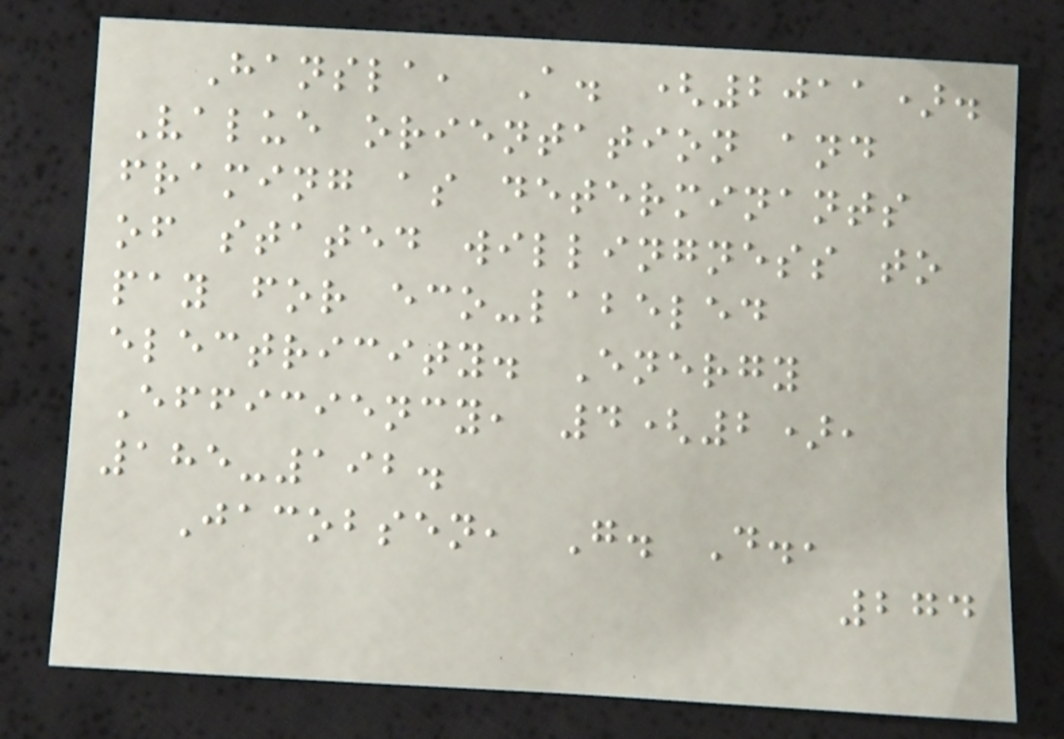Hansla, A. (2011).
Value orientation and
framing as determinants
of stated willingness to
pay for eco-labeled
electricity. Energy
Efficiency, 4(2),
185-192.
Jacobsen, G. D.,
274
